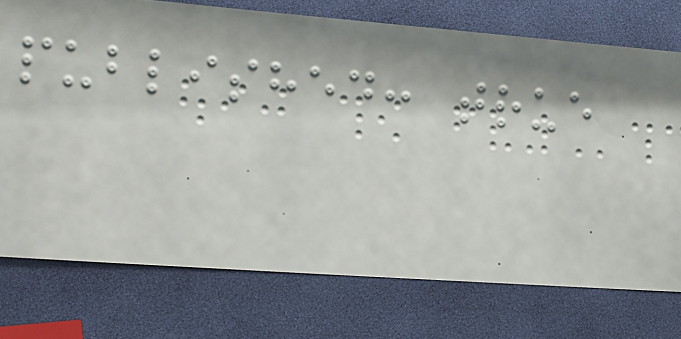published: true
